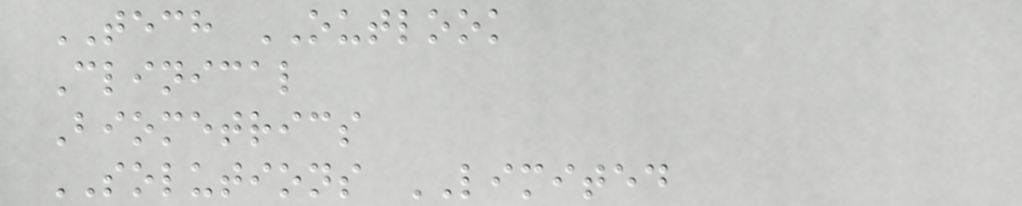TECH OUTLOOK
Clinical
Biometrics
SOLUTIONS LIMITED
